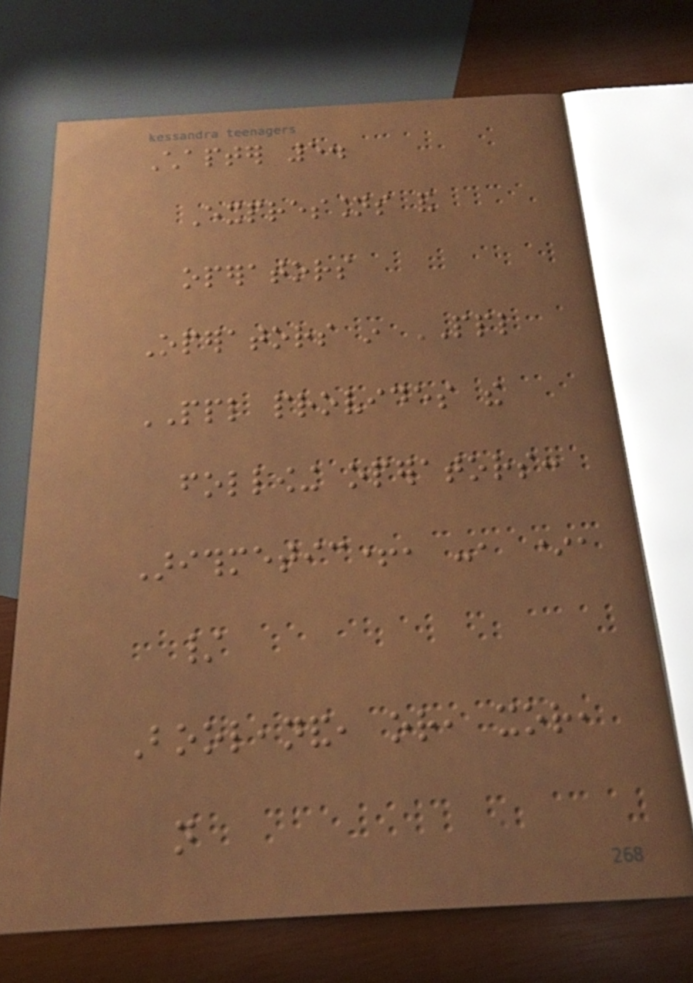Chapter 5.
Expressions and
operators
Operators in PPL
PPL provides the
following operators:
Arithmetic+, -, *,
/
Booleanand, or, xor,
not
